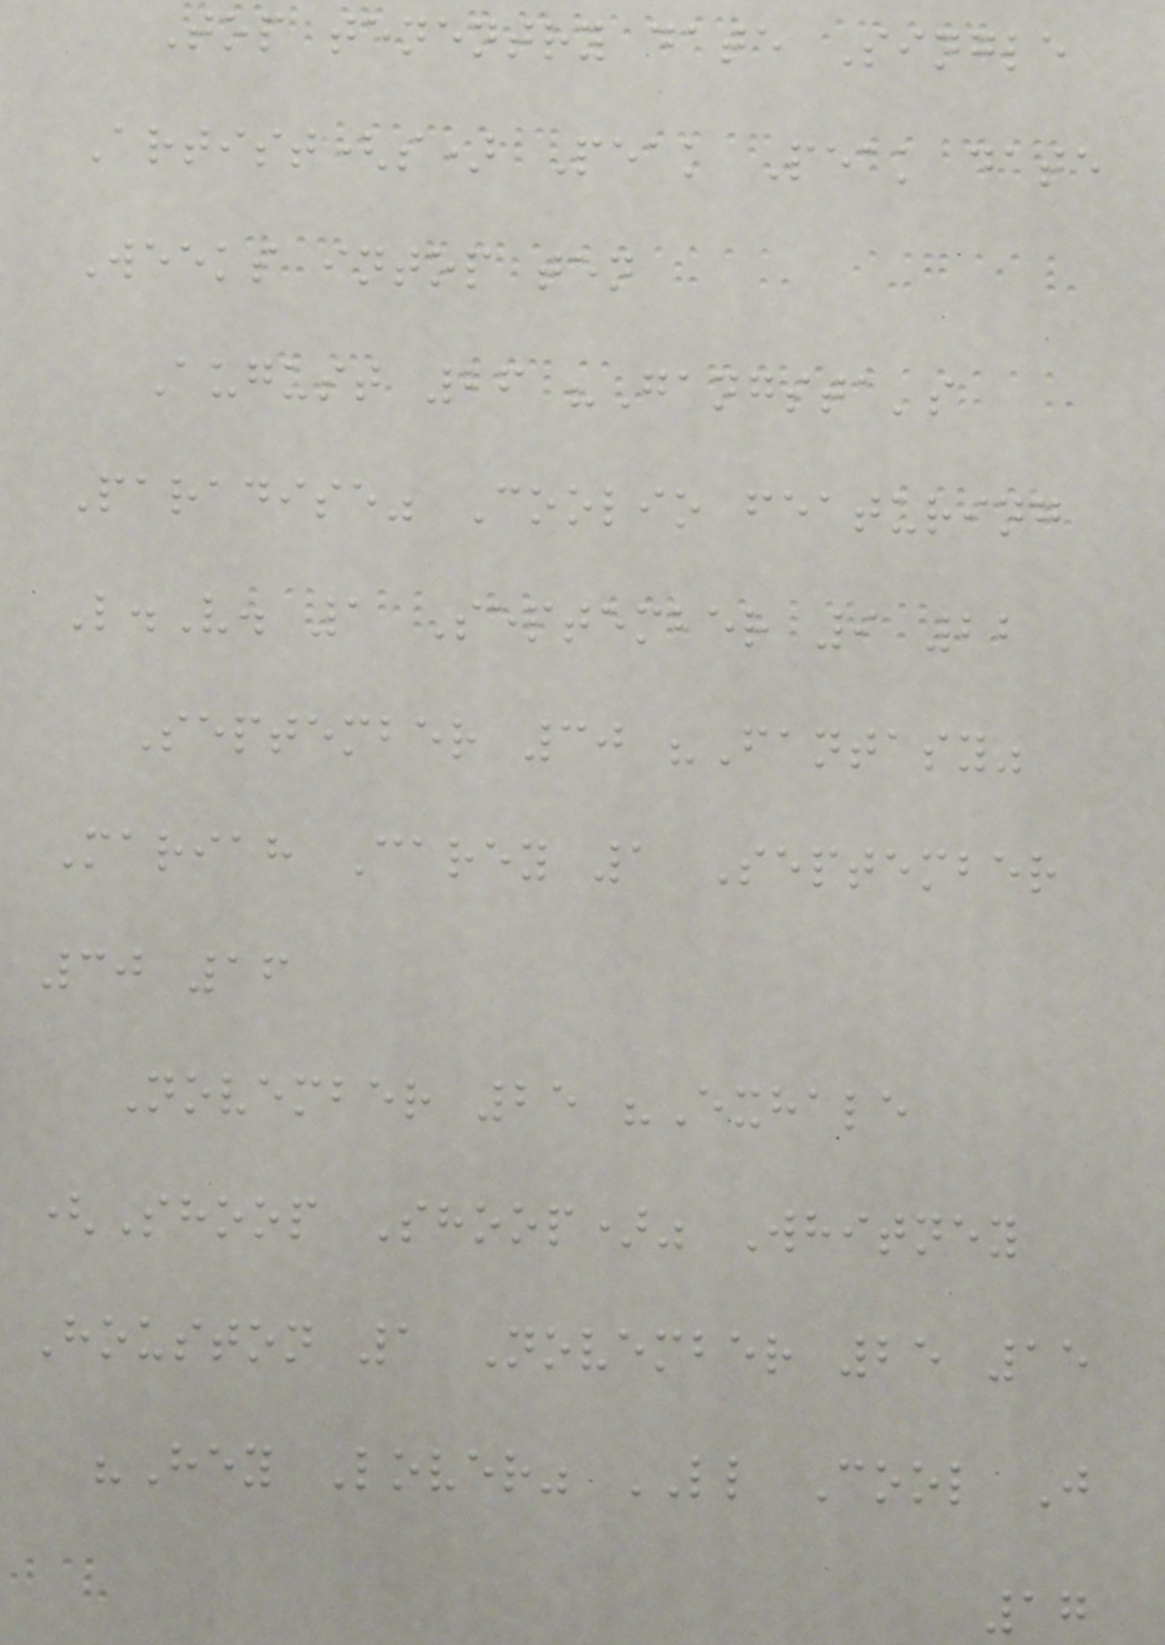Top tenentry date Single
Artist(s) Peak Peak date
Weeks intop ten
August 26 "Gangsta's
Paradise" Coolio featuring
L.V. 1 September 9 22
September 30 "Fantasy"
Mariah Carey 1 September
30 16
November 25 "Exhale
(Shoop Shoop)" Whitney
Houston 1 November 25 15
"Hey Lover" LL Cool J
17
